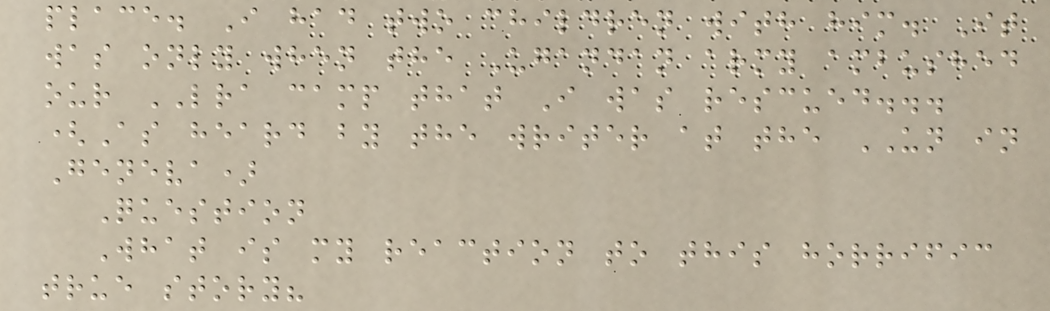place. I had two children with him. It
was only when the Ugandan army ambushed
our LRA camp that I was rescued...
(As heard by the writer at the UN in
Geneva)
Question
What is my reaction to this horrific
true story?
